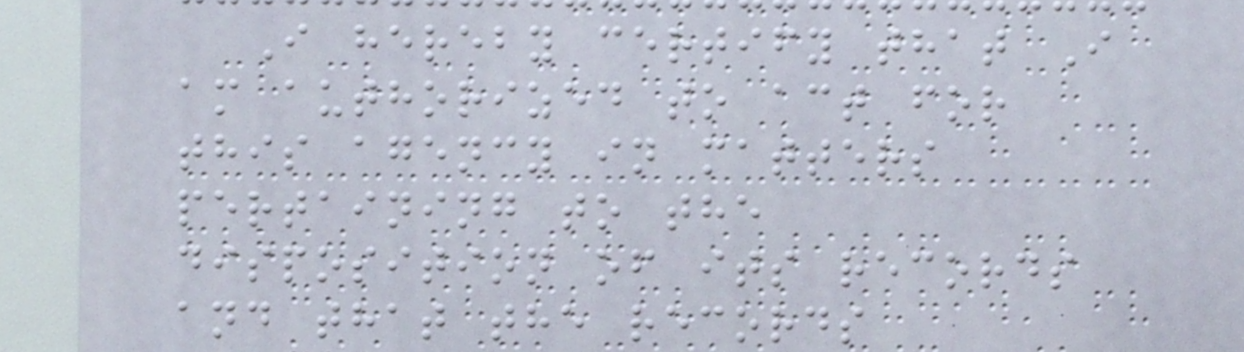I hereby certify that I
am authorized to act for
this agency in matters
pertaining to the
disposition of its records
and that the records
